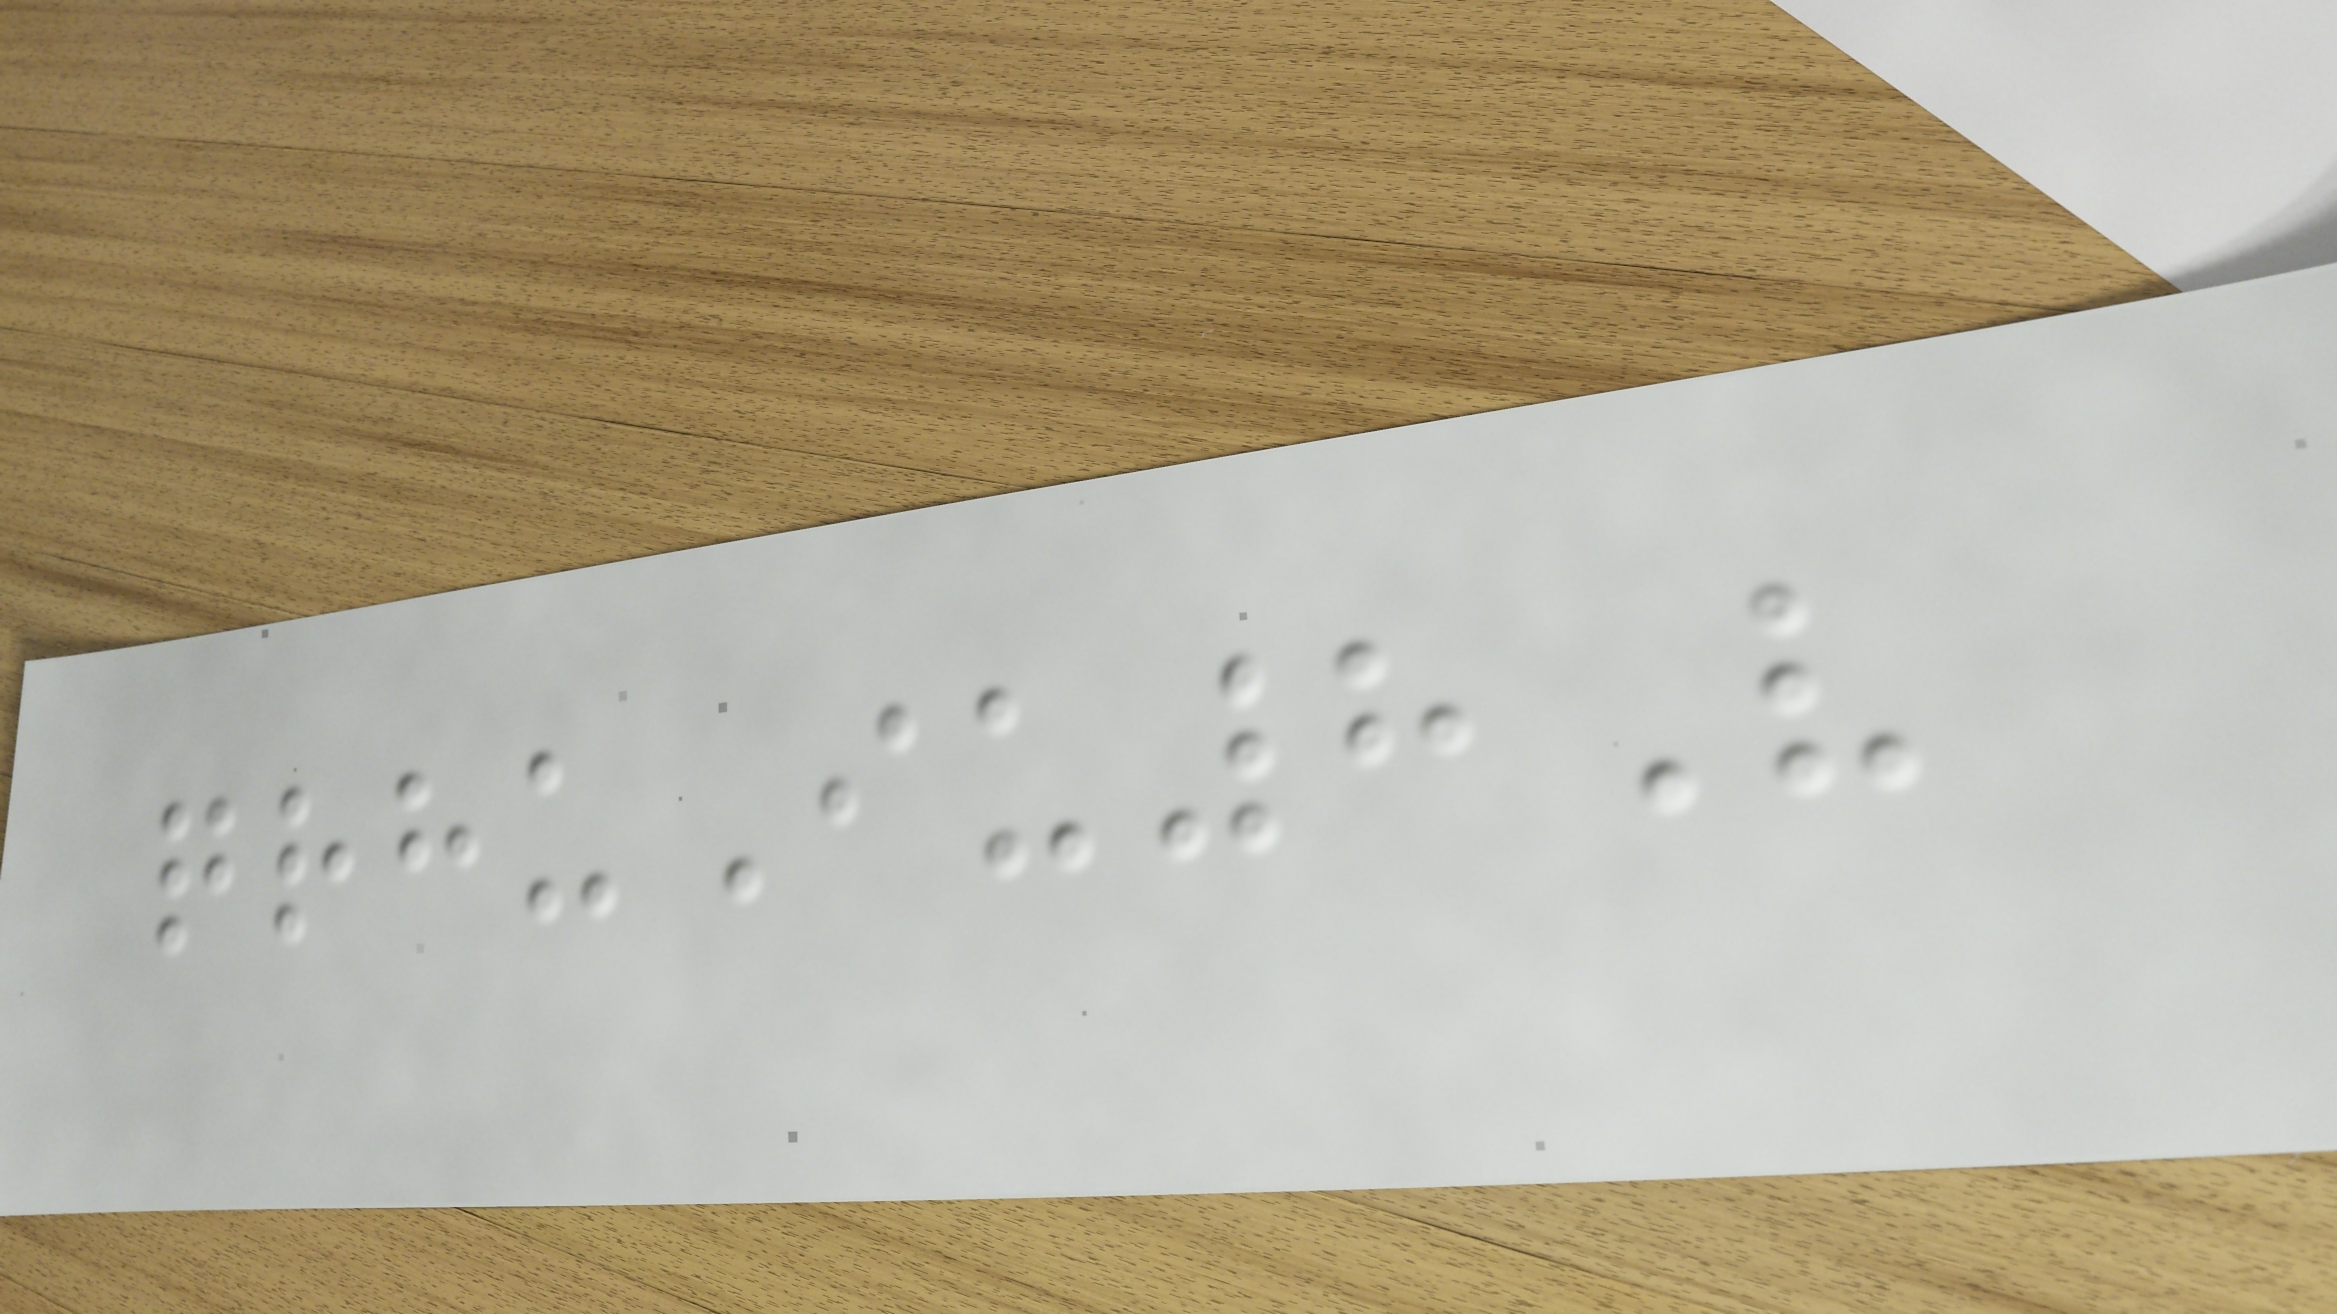qrhuIu8V
